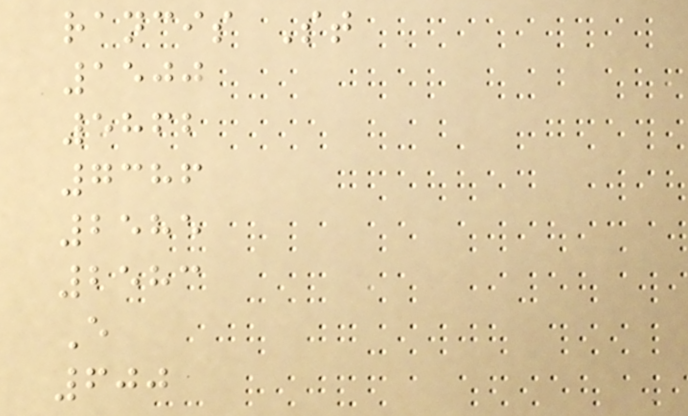rancis St
1500
5862
7386
2585
2583
E
600
